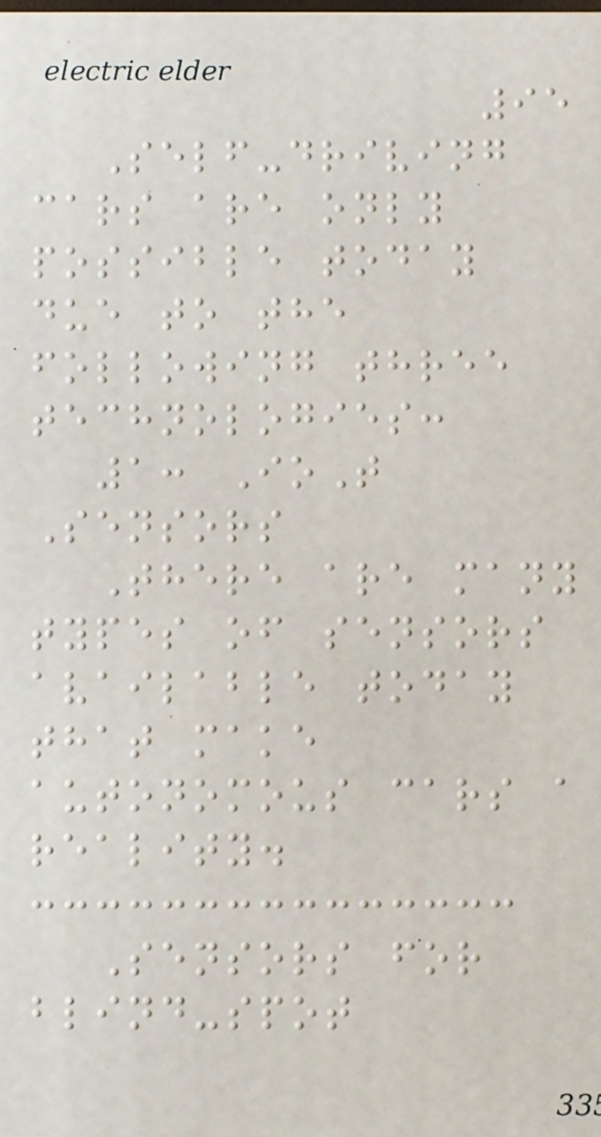95
Self-driving
cars are only
possible today
due to the
following three
technologies:
1: IoT
Sensors
There are many
types of sensors
available today
that make
autonomous cars a
reality.
Sensors for
blind-spot
